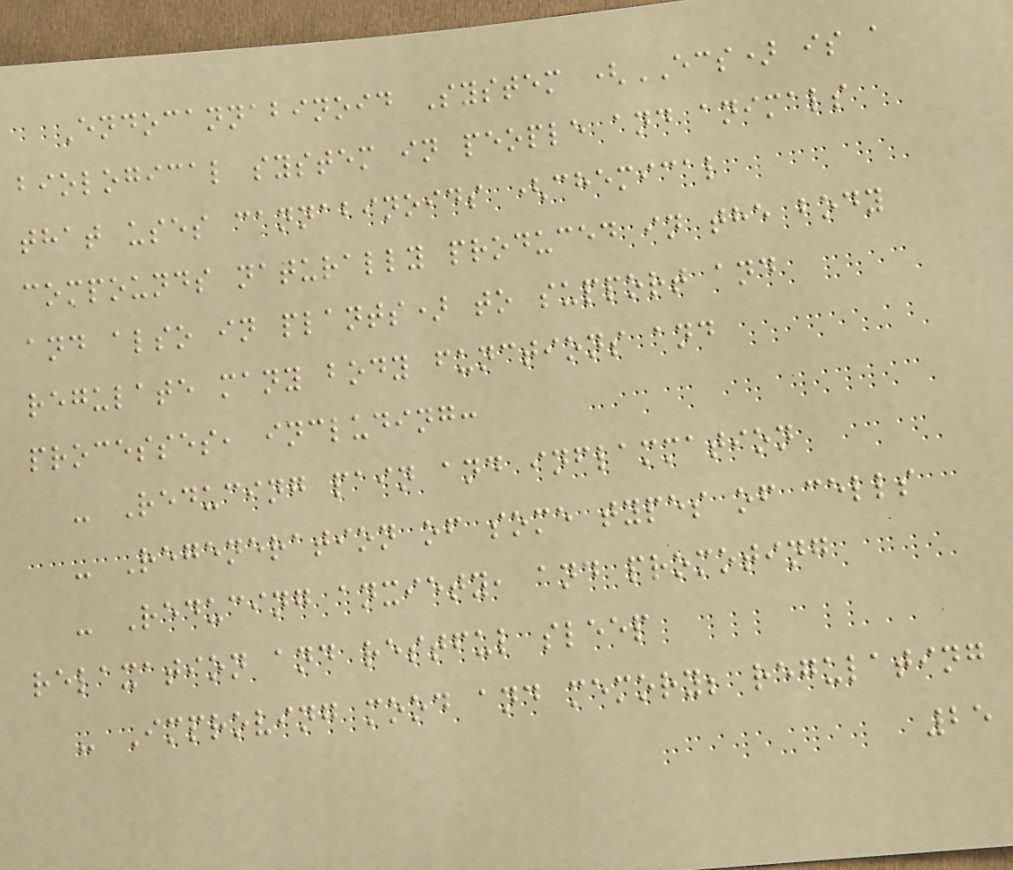Endocannabinoid System (ECS) is a
biological system in people and animals
that uses cannabinoids (chemical
compounds naturally produced in the body
and also in plants) to support and
regulate many body functions and
processes, including:
- Reducing pain and inflammation
- Regeneration of some types of cells
- Reducing anxiety, and promoting
relaxation and restful sleep
- Improving mood and memory; regulating
25
